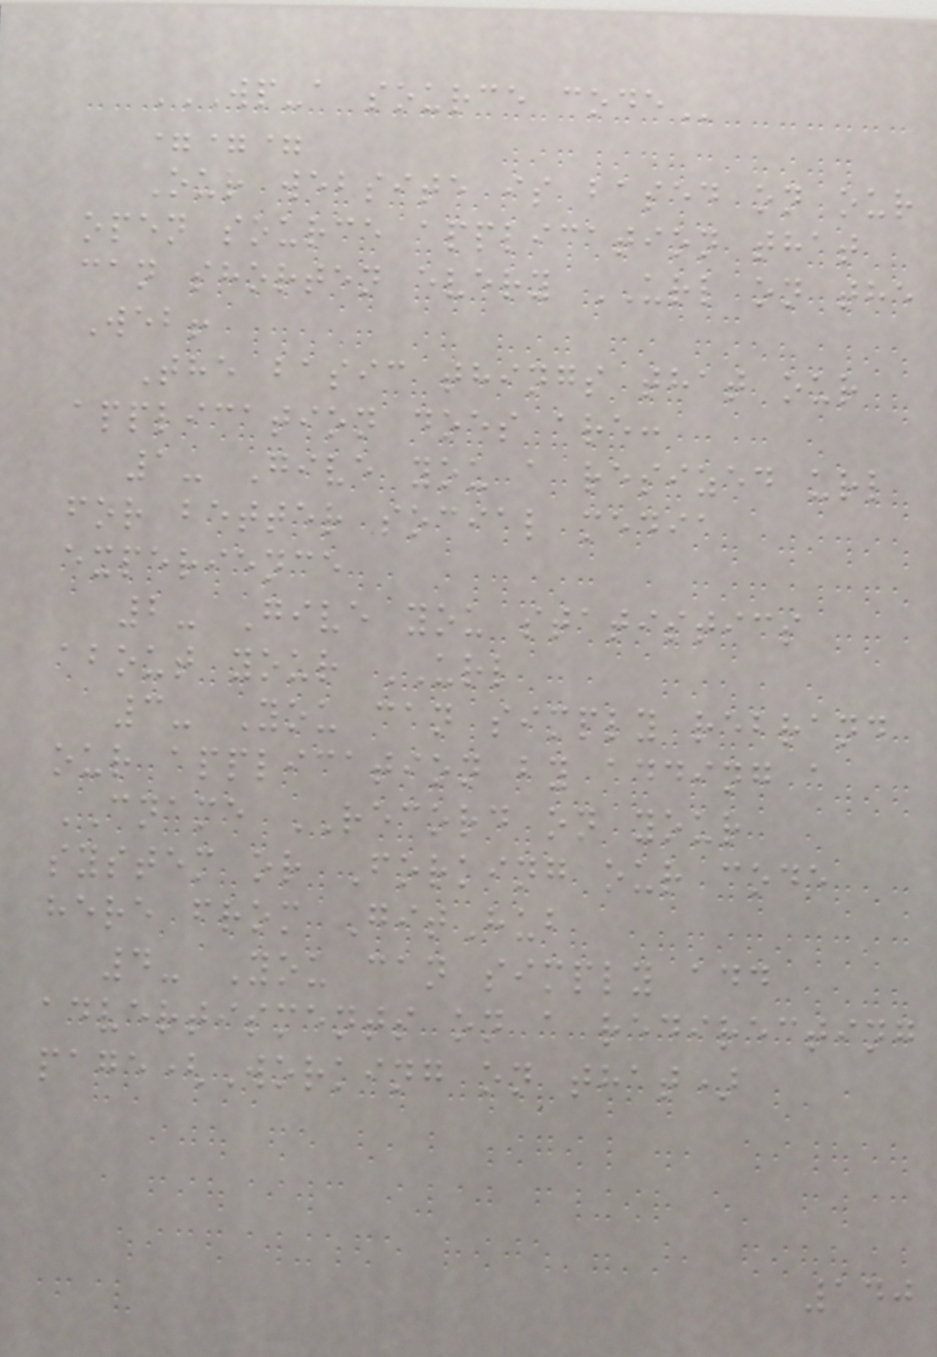WP-A SOURCE CODE
===
Our website is based on our
open source application that
can shorten every URL on the
Web!
The basic things that our
application does are:
1- Give you a resized url
for better social media
experience
2- Give you statistics
about your URL
3- You can simply rebrand
our application by adding a
CNAME RECORD on your
system or Forking our code
here from GitHub
4- You can simply add
advertisments on a redirecting
page(Working on that)
140
